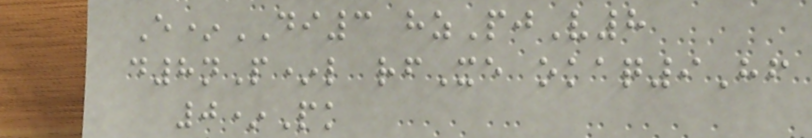E*DI3 hzPjV8
d8nP*l rfXe okaq9Hf
0*Pk
